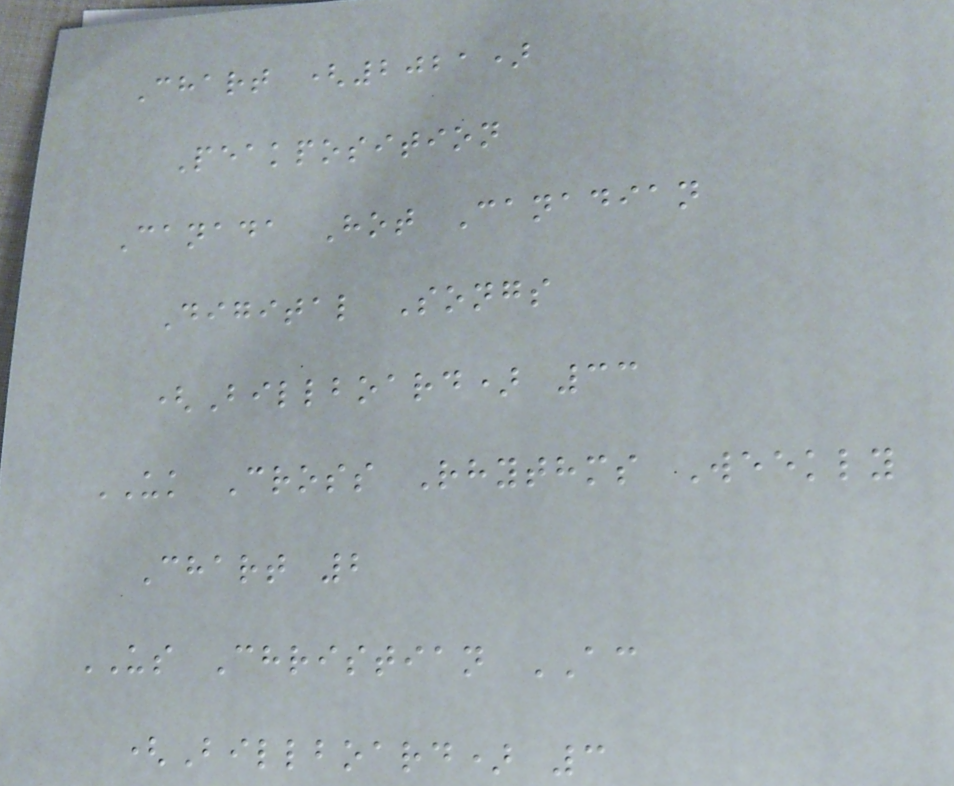Chart (2021)
Peakposition
Canada Hot Canadian
Digital Songs
(Billboard) 33
UK Cross Rhythms Weekly
Chart 2
US Christian AC
(Billboard) 3
